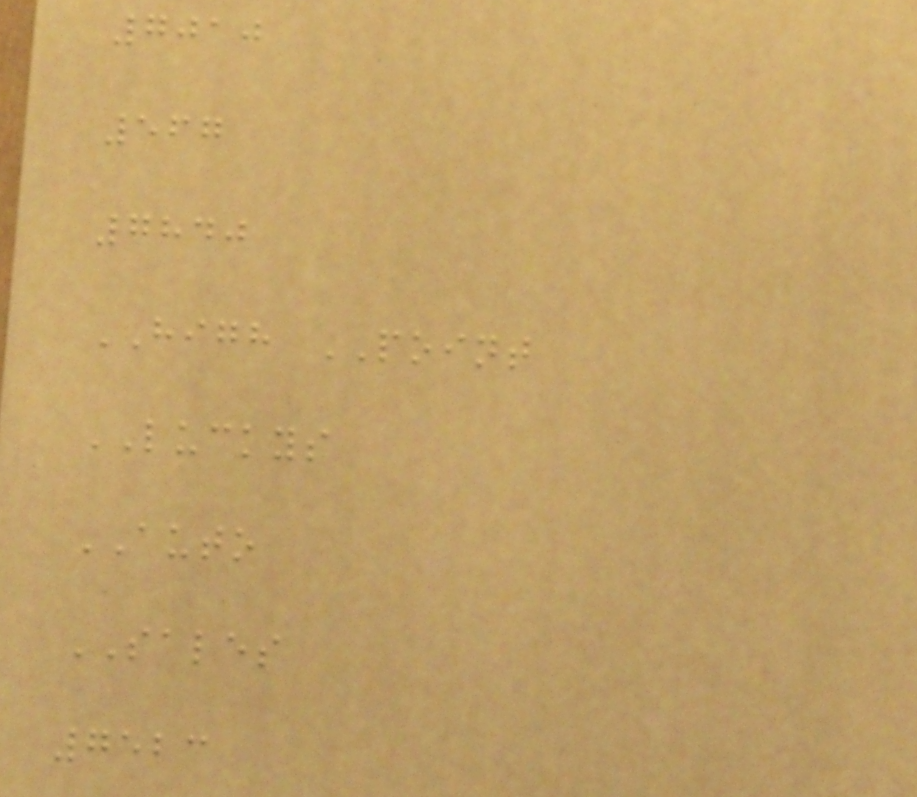7010
567
7840
HIGH POINT
LUCKYS
AUTO
SALES
7523
